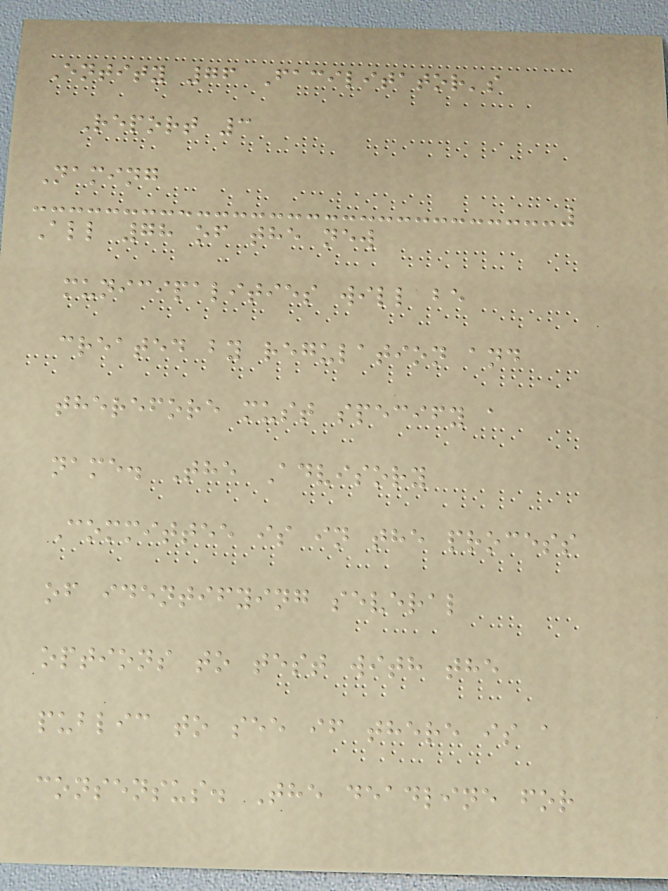Entity 76 Facilitator's
Report 3
Naming
All 78 of the new
municipalities will be
created by regulation and
therefore must specify a
name. The Advisory
Committee is in the process
of identifying several
options to test with the
public to see if there is a
consensus. The deadline for
